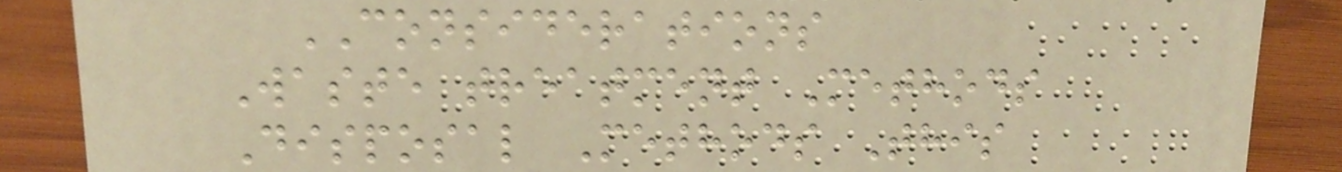CONSIDERATIONS
Waste treatment Methods
Disposal Methods This
